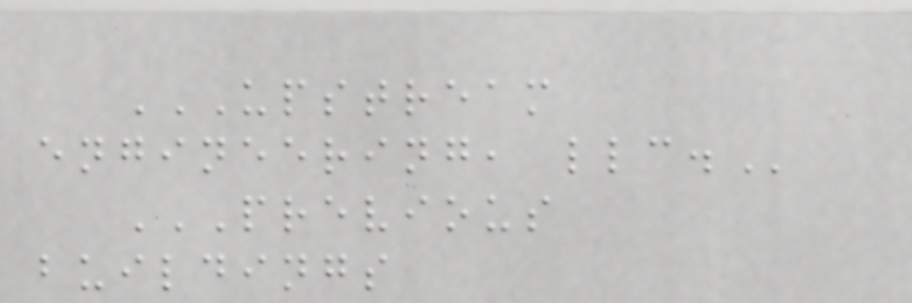UPSTREAM
ENGINEERING, LLC.
PREVIOUS
BUILDINGS
